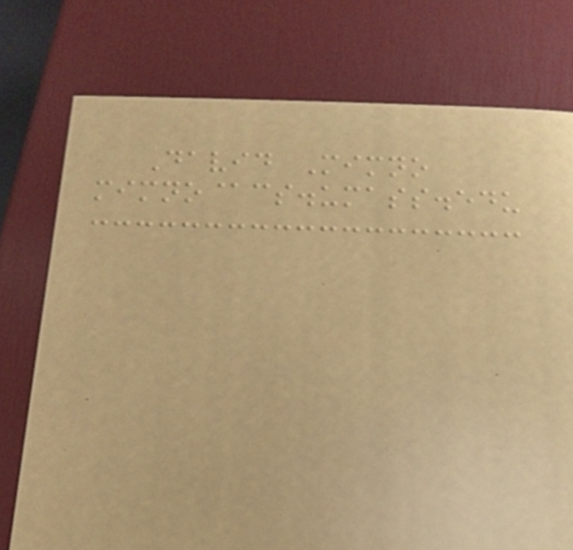David Mimno
mimno@cs.umass.edu
